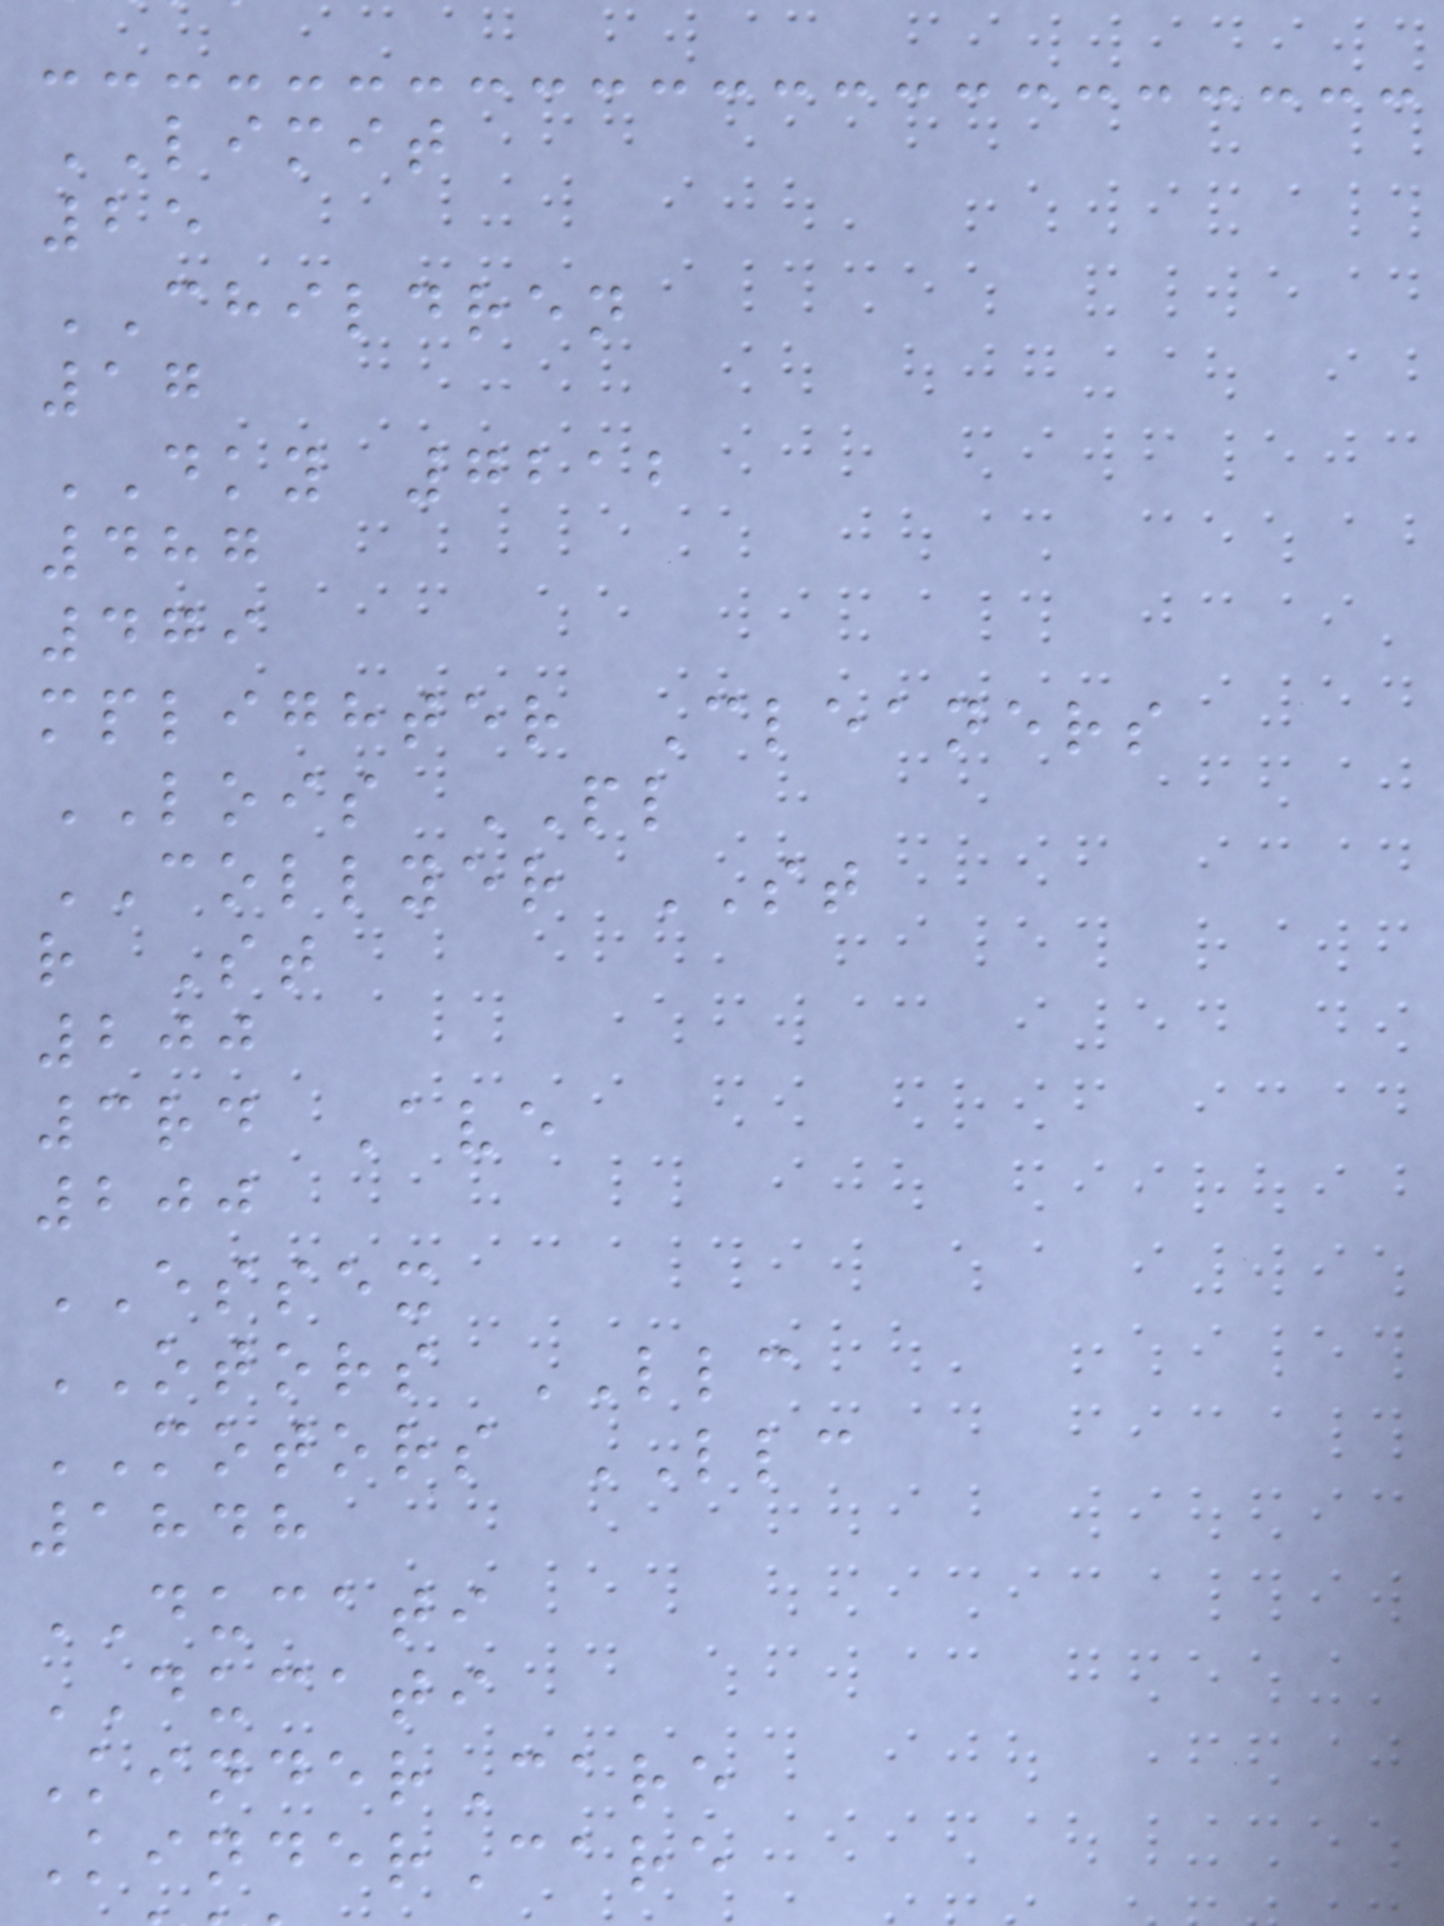LIMIT
25
CHILDREN
17
DKY 7212
487
479
mplighter Cleaners
LOIS PL
COLLYER ST
r St
200
3rd Ave
200
ESSEX
OTORS LLC
MOTORS LLC
1848
DUCATI
DUCATI
KinderCare
KinderCare
